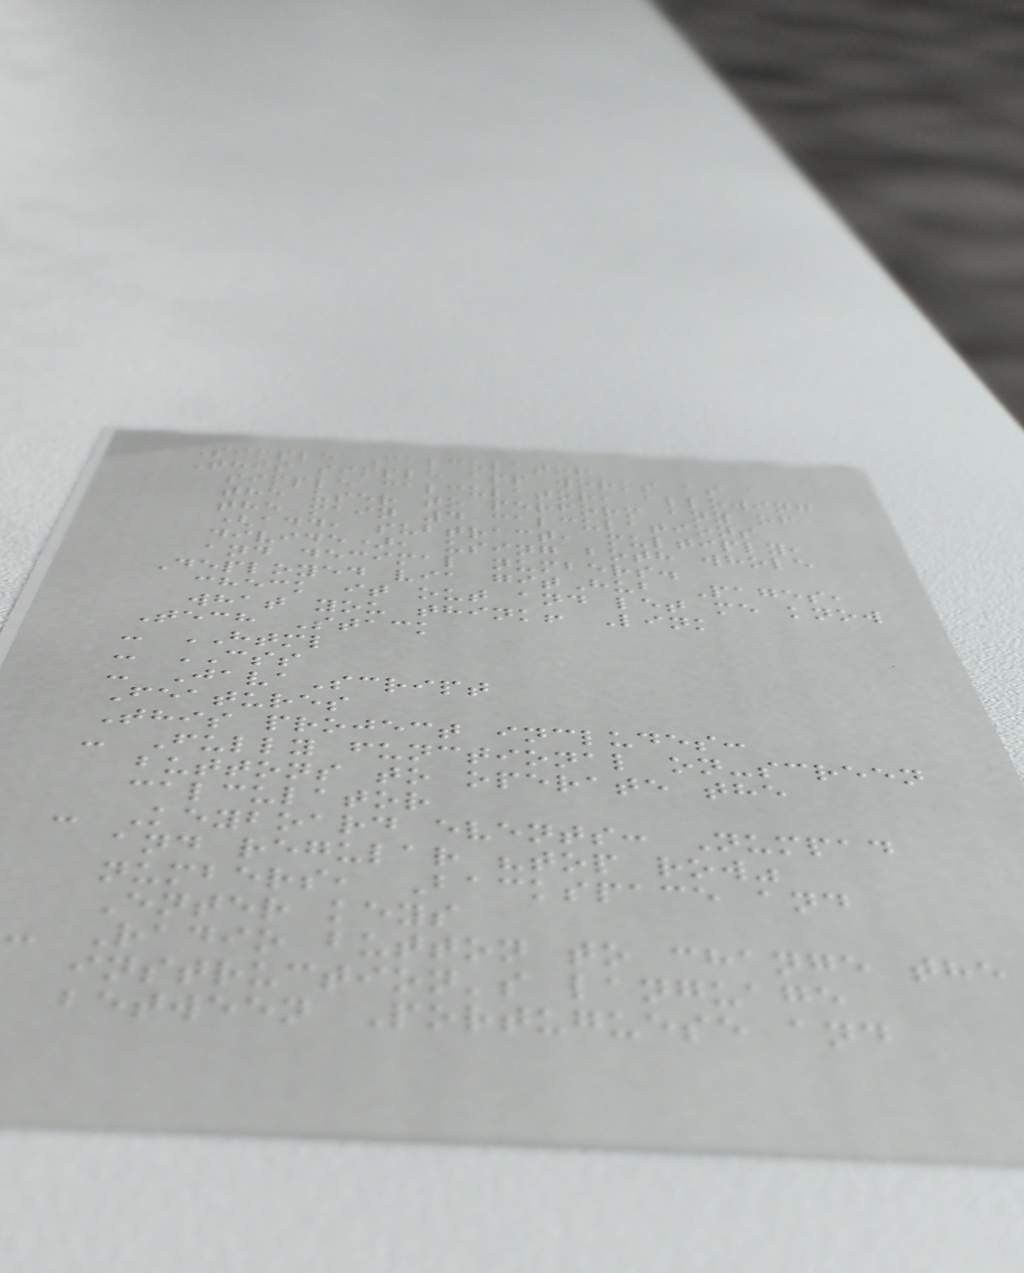Simple Calculator
This simple app works as a
simple calculator, allowing
the user to perform any of
the main 4 calculations
(add, subtract, multiply,
divide), using both whole
and decimal numbers.
Deployed via gitHub Pages,
check it out and let me know
what you think! Link
Tech Stack
- HTML
- CSS
- JavaScript
Features
This project includes:
- Fully functional on-screen
buttons to operate the
calculator
- Keyboard events: Numpad
and regular "top row"
numbers, Backspace and
Enter keys
- Radio button to change the
instruction's language
between Portuguese and
